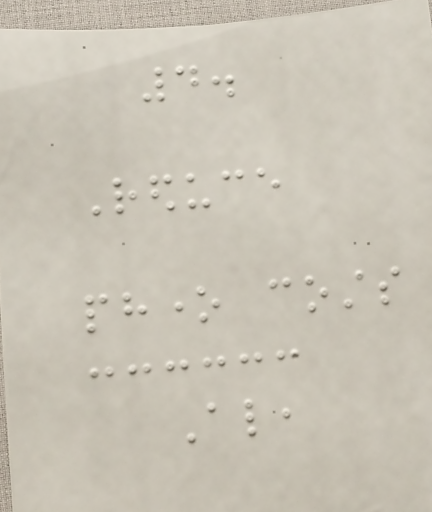4.
Reduce
phone costs
Also,
